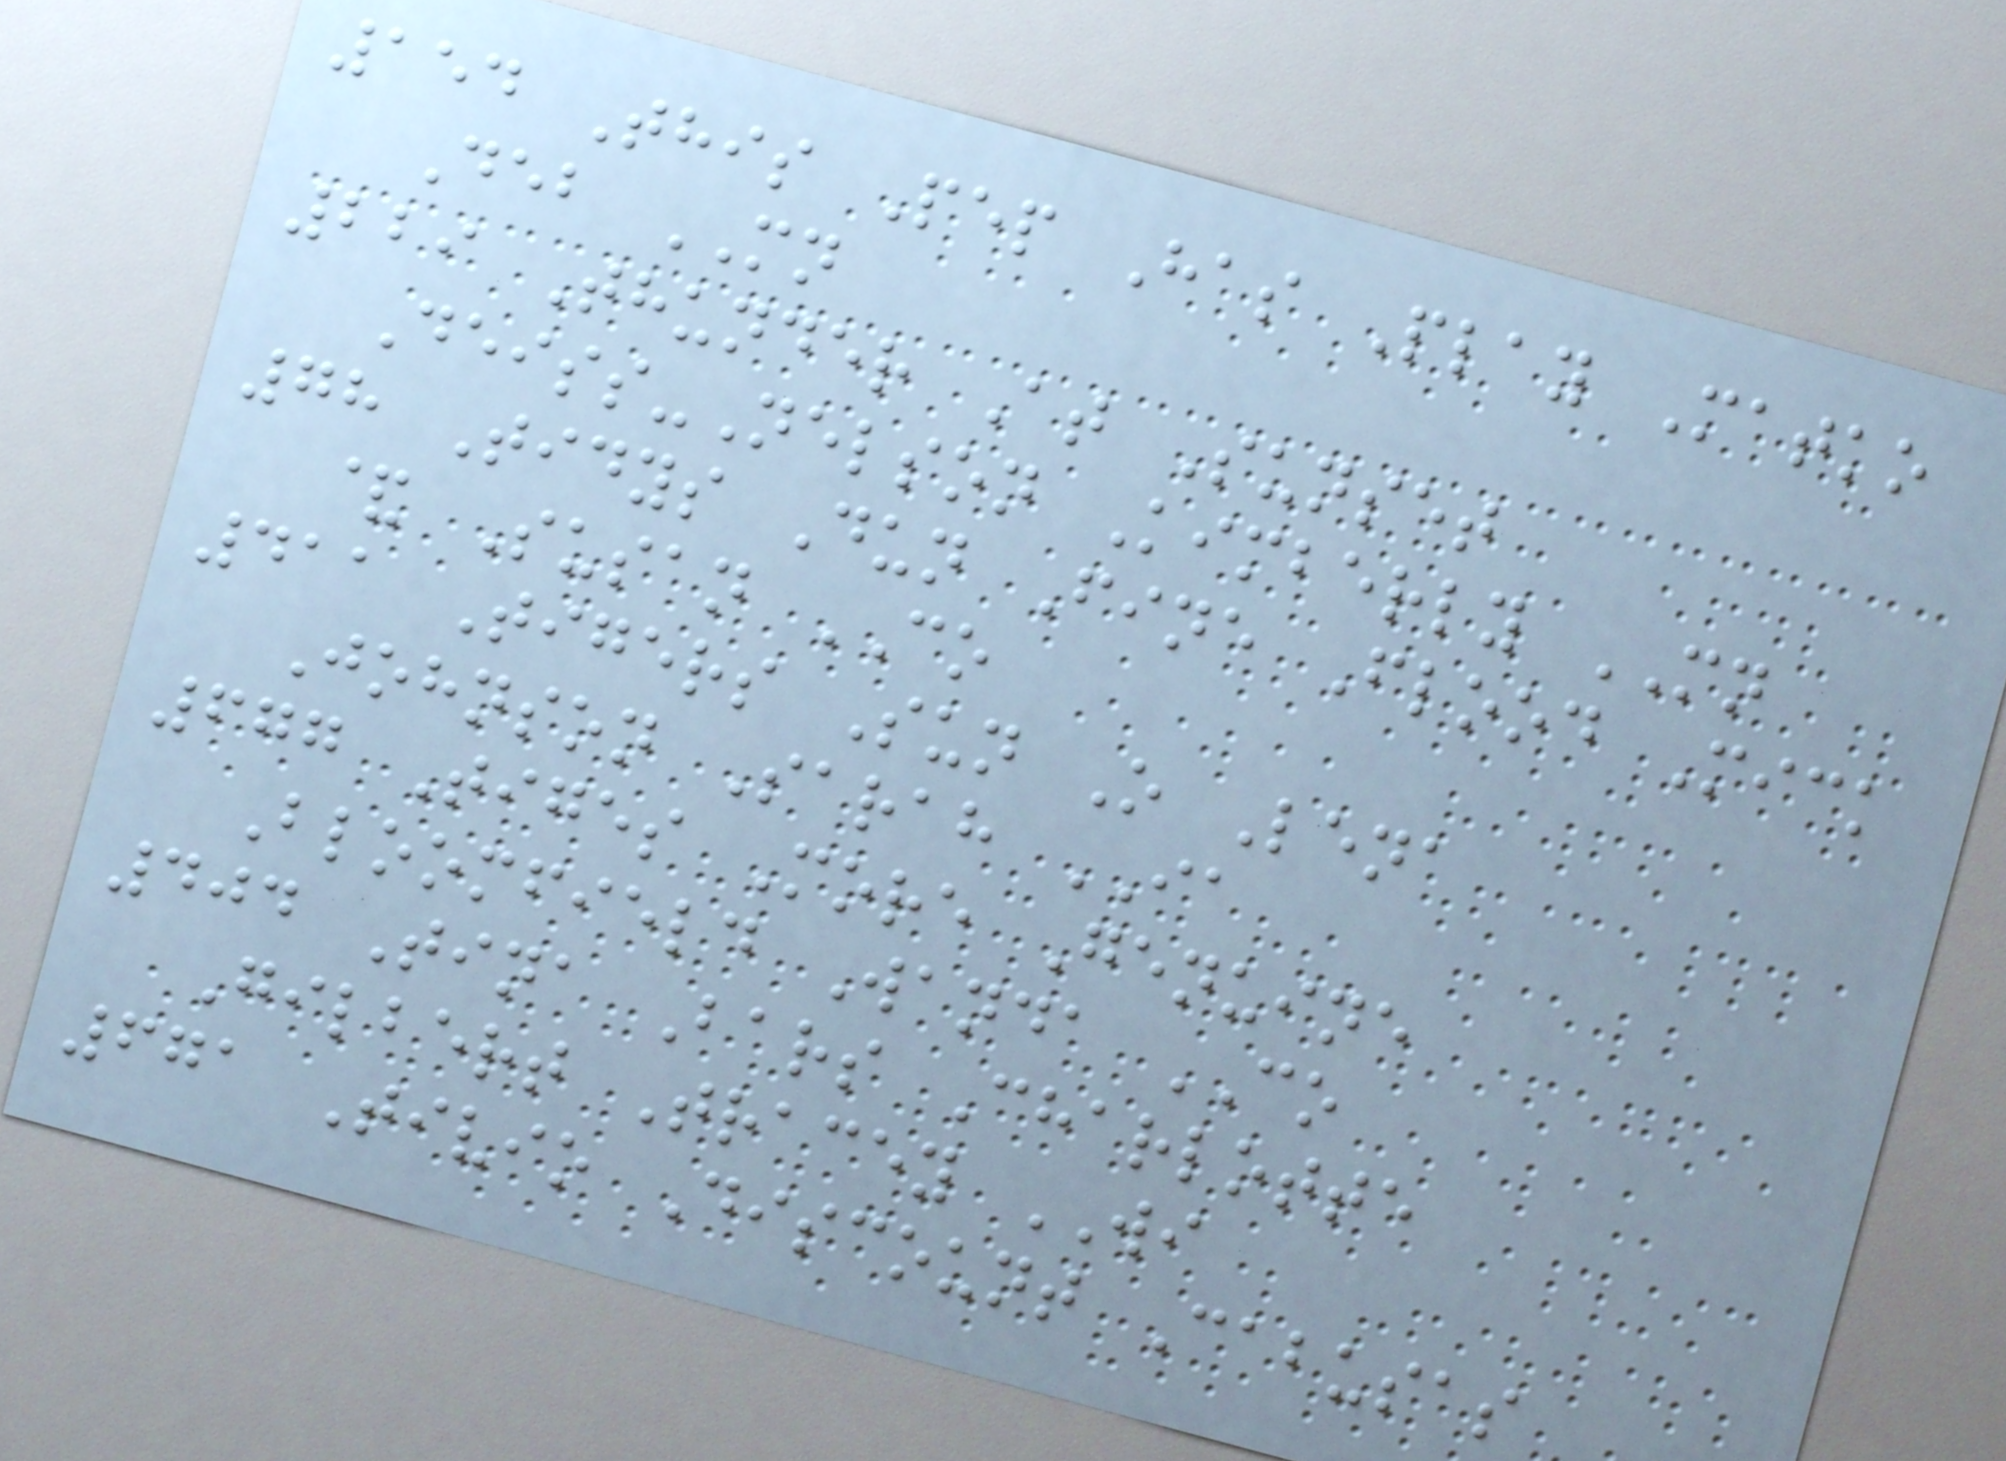154 This Pep Has Play Matko
Deb MN
229 Thunder At Sunset
Deiss-Nelson Kimberly MN
78 Tidys Dun Fine Flood Mick
& Susan CO
411 Tigers Sun O Lena
Johnson Sarah IA
677 Tiges More Genuine
Bloomfield Wanda CO
404 Tina Bars Charlotte
Gilbert Tracey WI
671 Tivio Discount Cabusas
